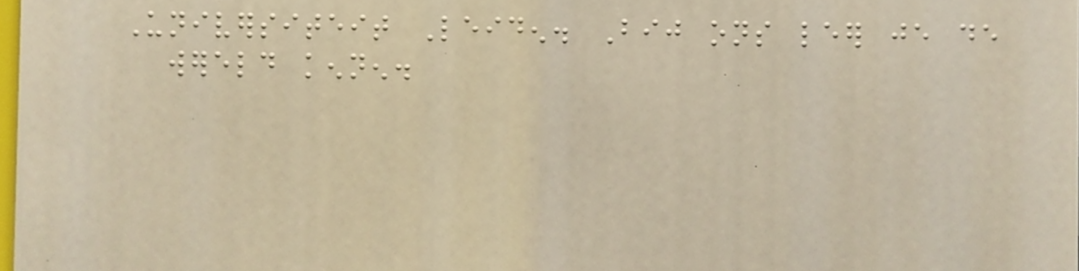Universiteit Leiden. Bij ons leer je de
wereld kennen.
